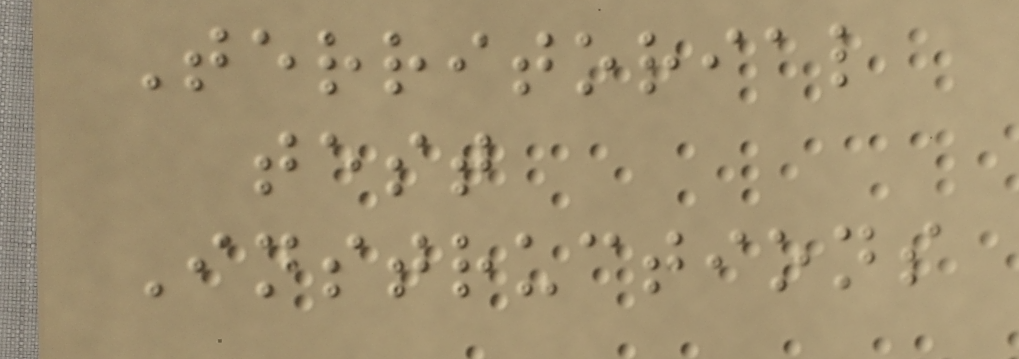Territorial
test
Instructions
